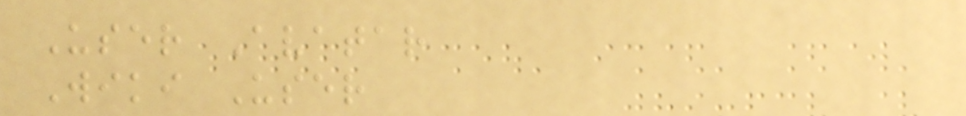User Avatar
Wiki User
